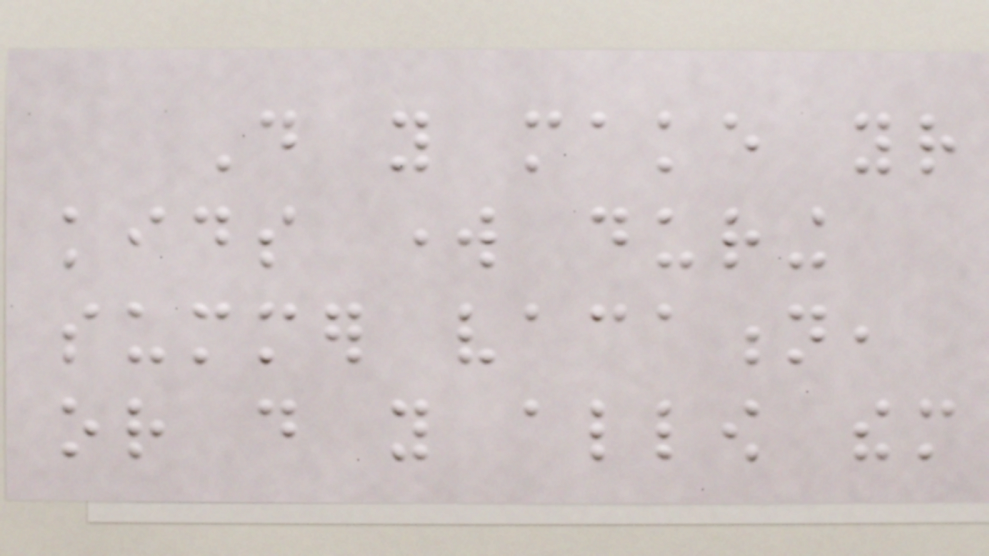Do you make your
kids work during
summer vacation,
or do you allow them
